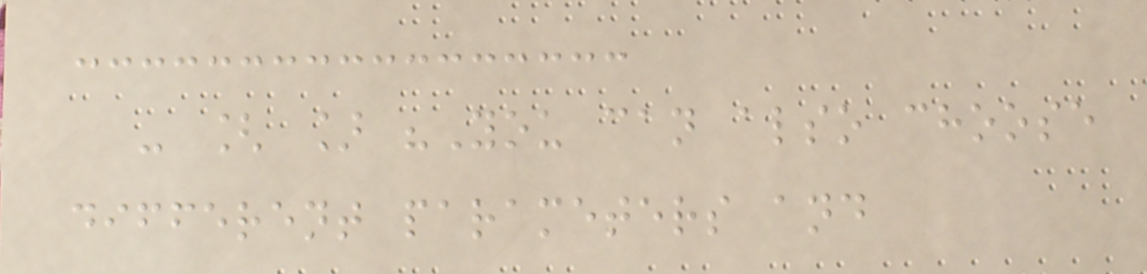- [ ] "You can also choose
different parameters and
